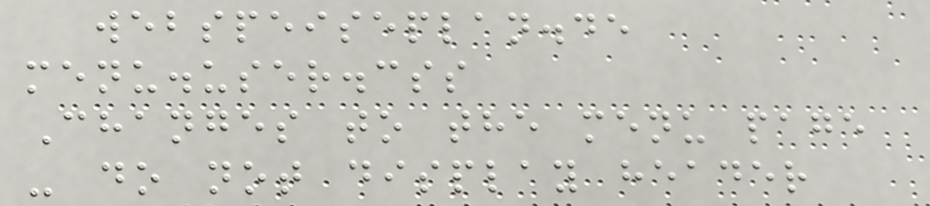webspeiseplan.de
menu.user.css
Changes to the menu page
- do not display header
